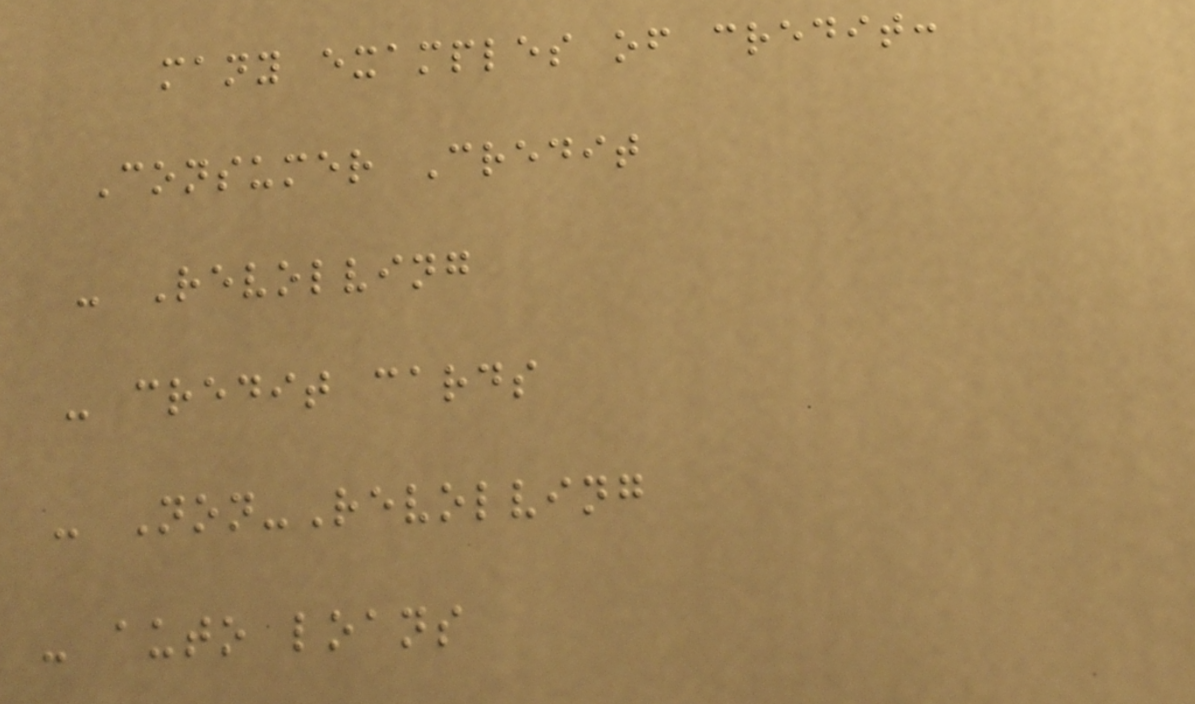many examples of credit:
Consumer Credit
- Revolving
- credit cards
- Non-Revolving
- auto loans
